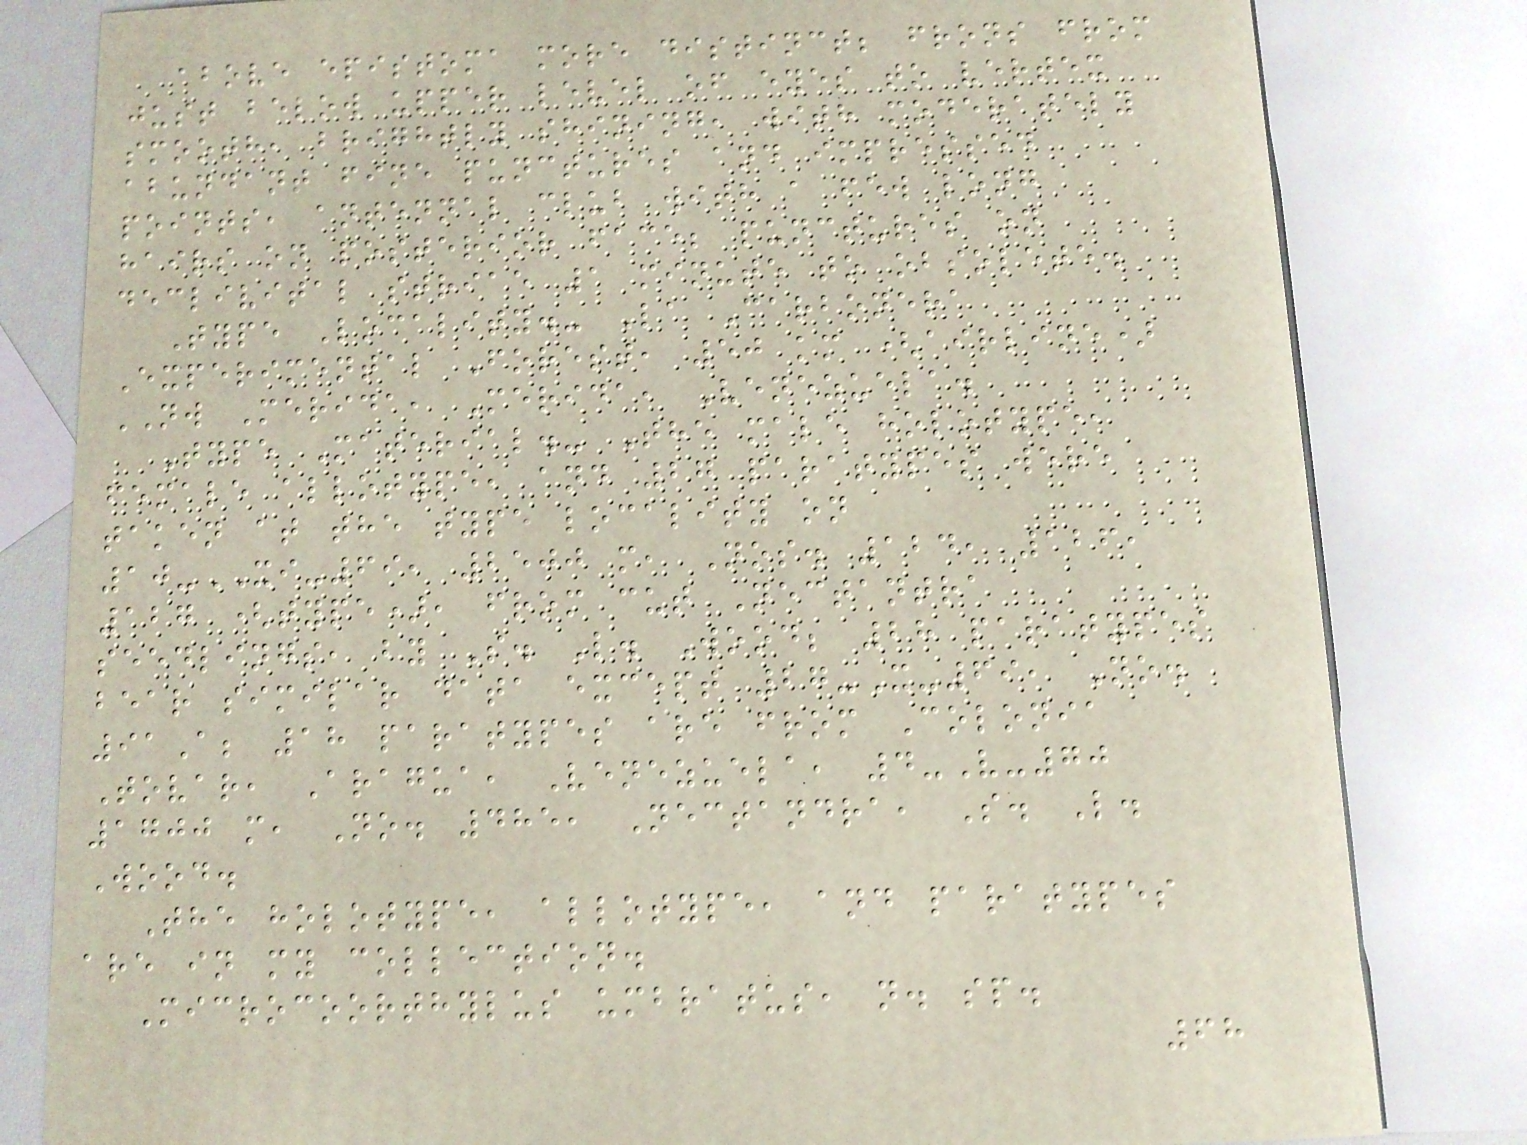above epistoma more distinct; frons from
just below upper level of eyes to vertex
smooth, brightly shining, with moderately
abundant fine punctures and impressed
points, antennal club with a few long
hairs on posterior face; punctures on
declivital striae 1 minute to obsolete.
Type Locality.- La Carbonera
Experimental Forest, 50 km (airline)
NW Merida, Merida, Venezuela.
Type Material.- The male holotype,
female allotype, and 27 paratypes were
taken at the type locality on
10-XI-69, 2500 m, Nos. 124, 126,
127 (type), from cut Nectantra
seedlings, by S. L. Wood; 28 paratypes
bear similar data except 27-X-69, No.
91A; 18 paratypes are from Colonia
Tovar, Aragua, Venezuela, 4-V-70
1700 m, No. 485, Nectandra, S. L.
Wood.
The holotype, allotype, and paratypes
are in my collection.
Microcoorthylus umbratus, n. sp.
68
